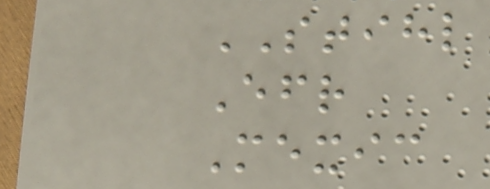STIHL
Efr
Mexic
